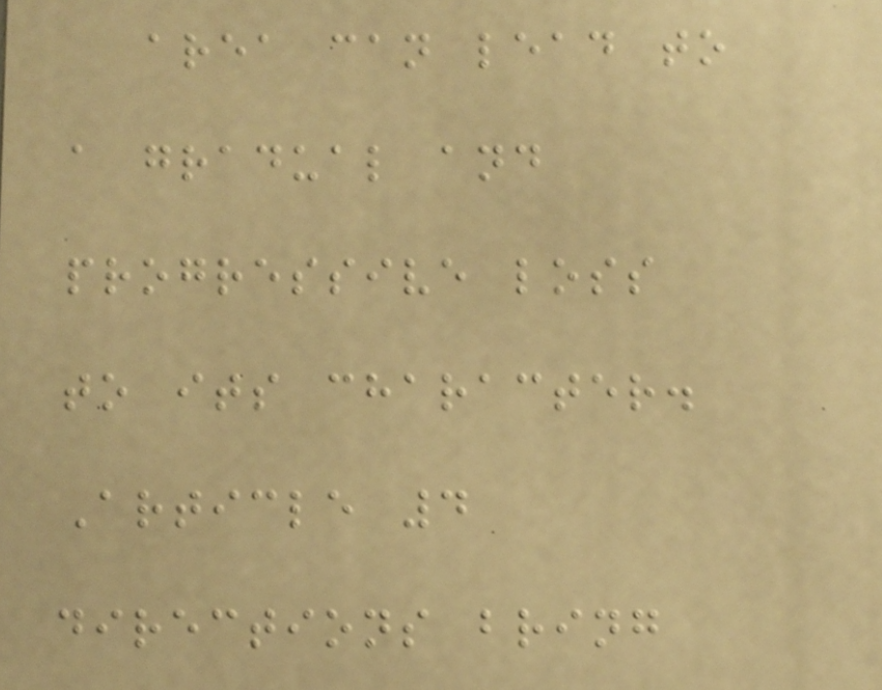area can lead to
a gradual and
progressive loss
to its character.
Article 4
directions bring
